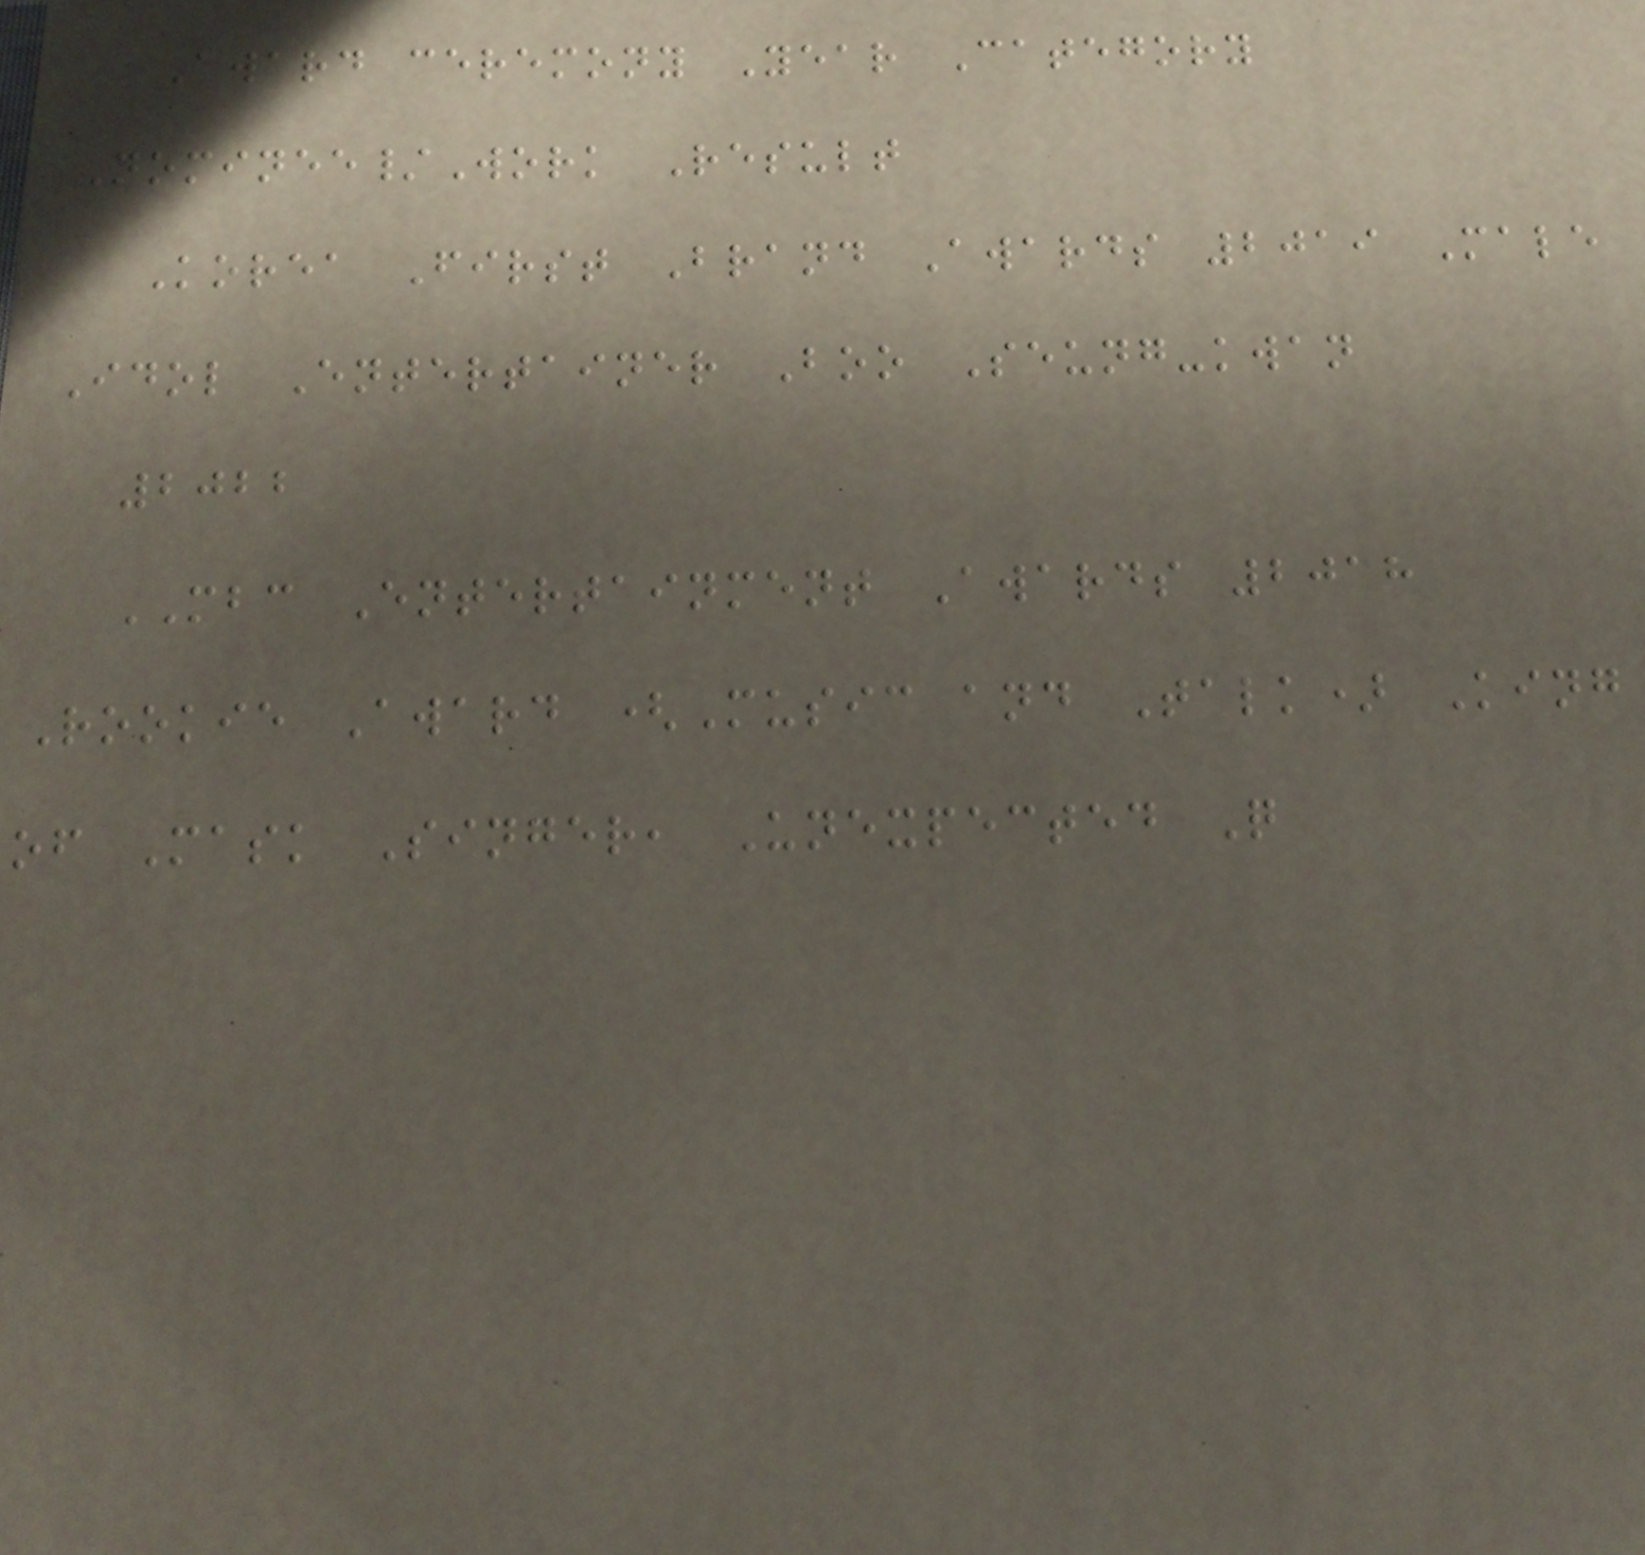Award ceremony Year Category
Nominee/Work Result
Korea First Brand Awards 2019 Male
Idol Entertainer Boo Seung-kwan
2022
MBC Entertainment Awards 2018
Rookie Award (Music and Talk) King
of Mask Singer, Unexpected Q
